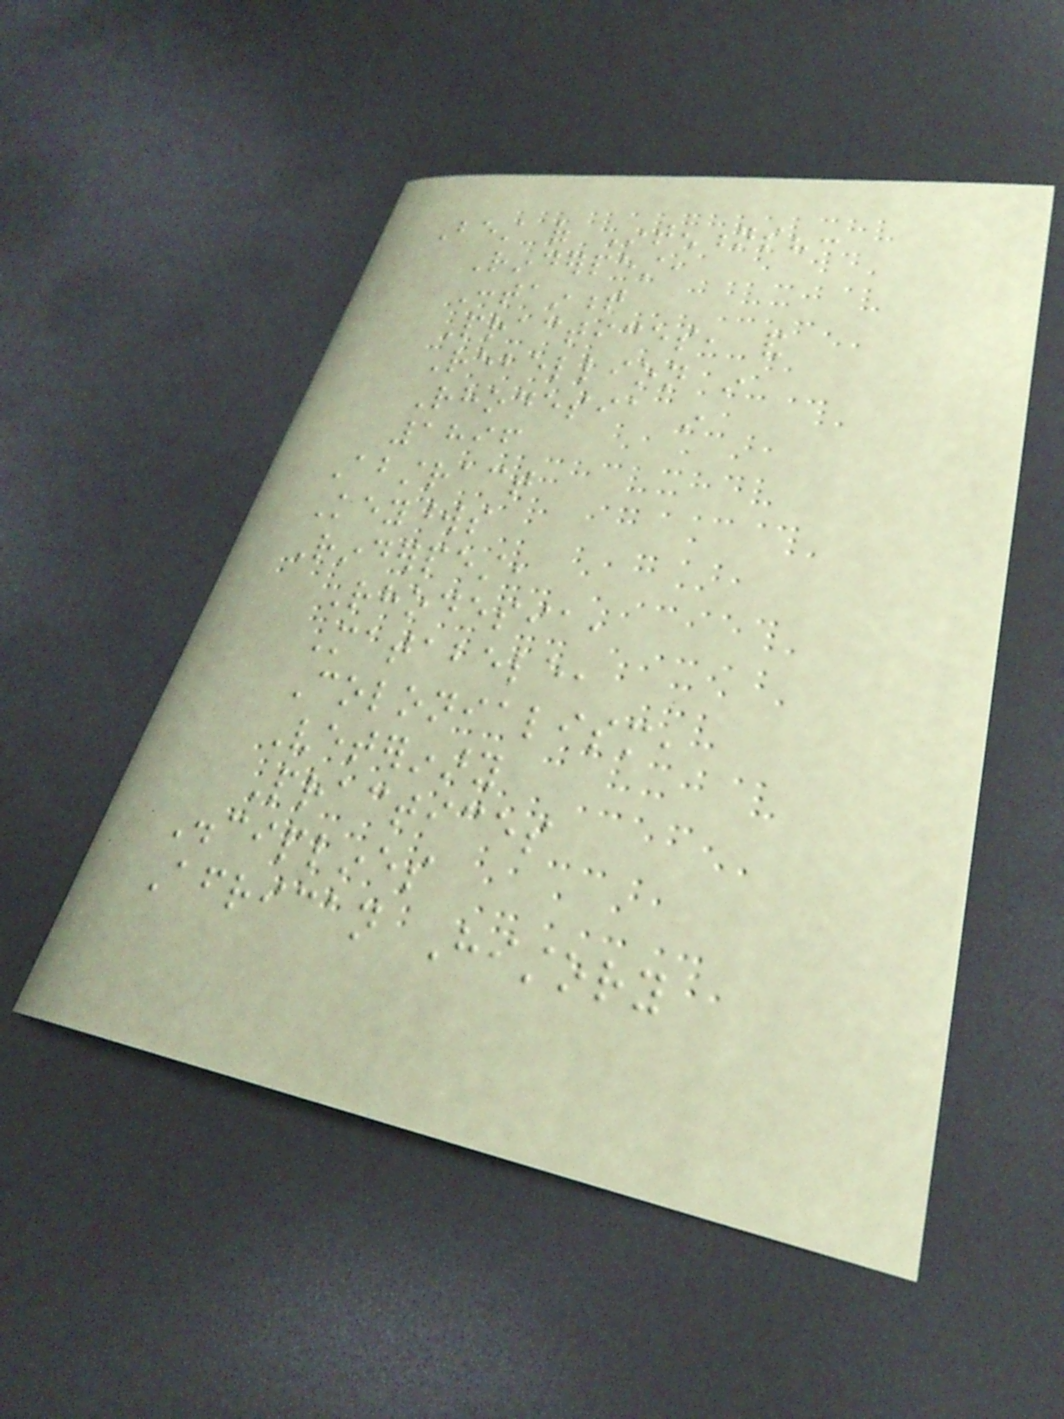Best of Intentions?:
Rinderpest,
Containment
Practices, and
Rebellion in
Rhodesia in
1896
Abstract
Keywords
Rinderpest,
Rhodesia,
Matabele,
Colonialism,
Veterinary
Practices
Disciplines
African History
